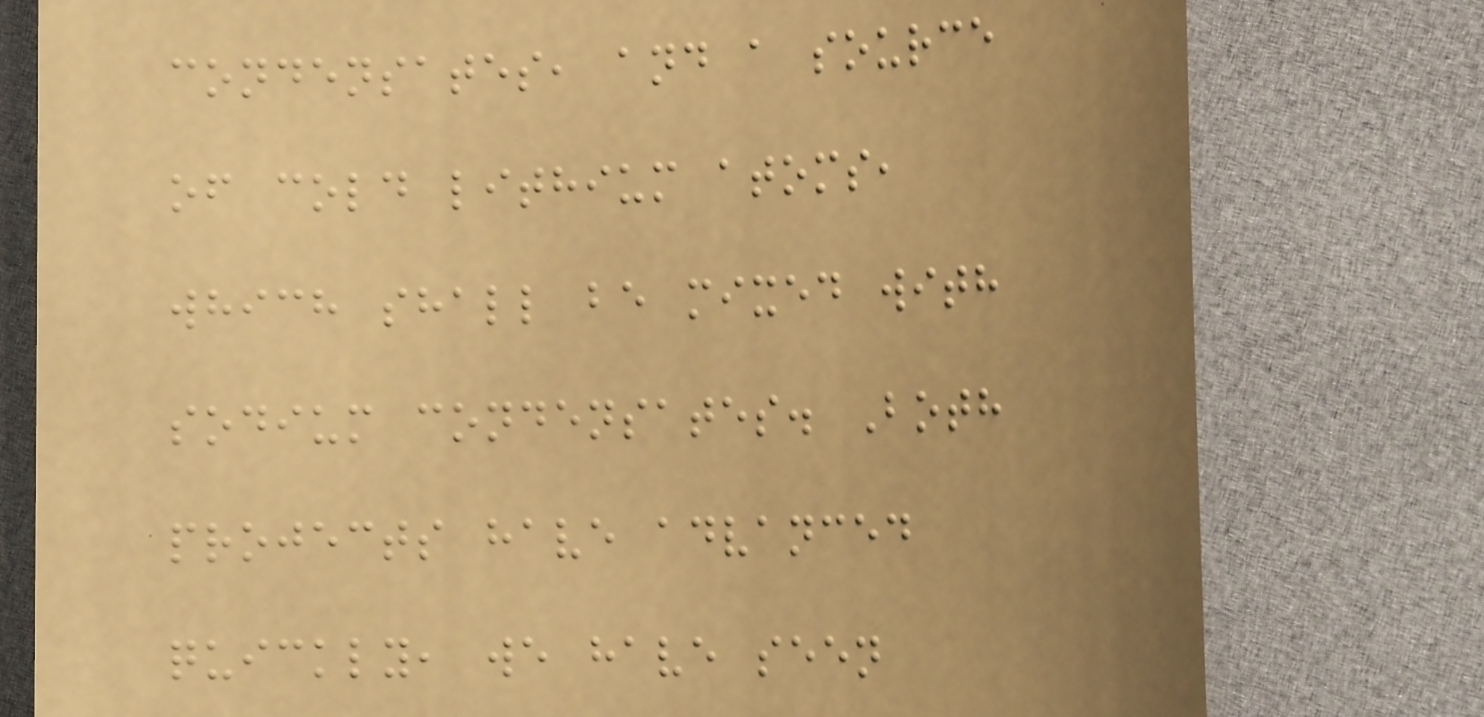condensates, and a source
of cold lithium atoms,
which shall be mixed with
sodium condensates. Both
projects have advanced
quickly, we have seen
